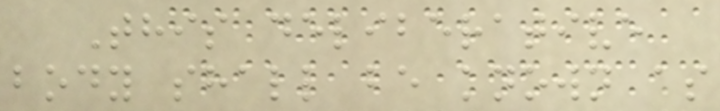This deliberative
body shall be known as
